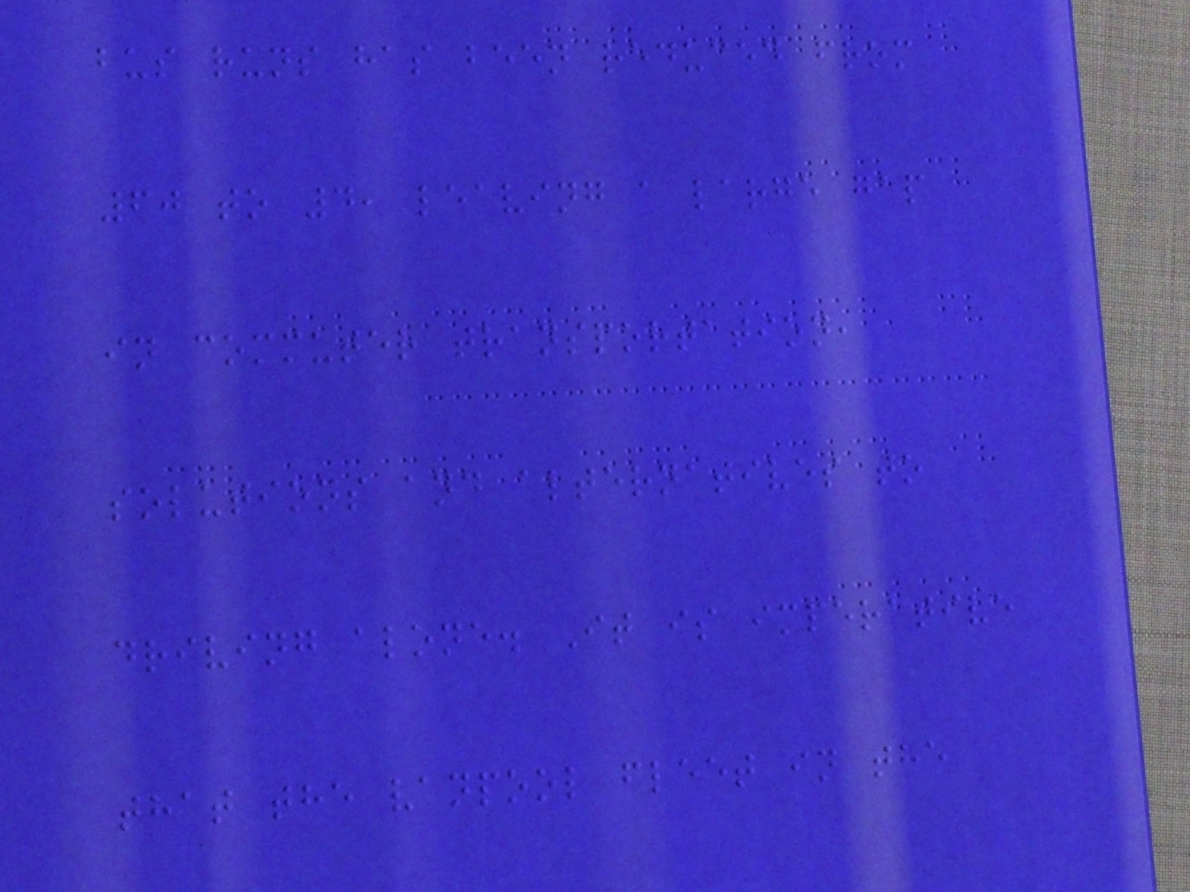bus runs has been reduced from
60 to 4, leaving a large gap
in commuter transportation,
solutions and alternatives to
driving alone. It is imperative
that the vanpool fleet in the
